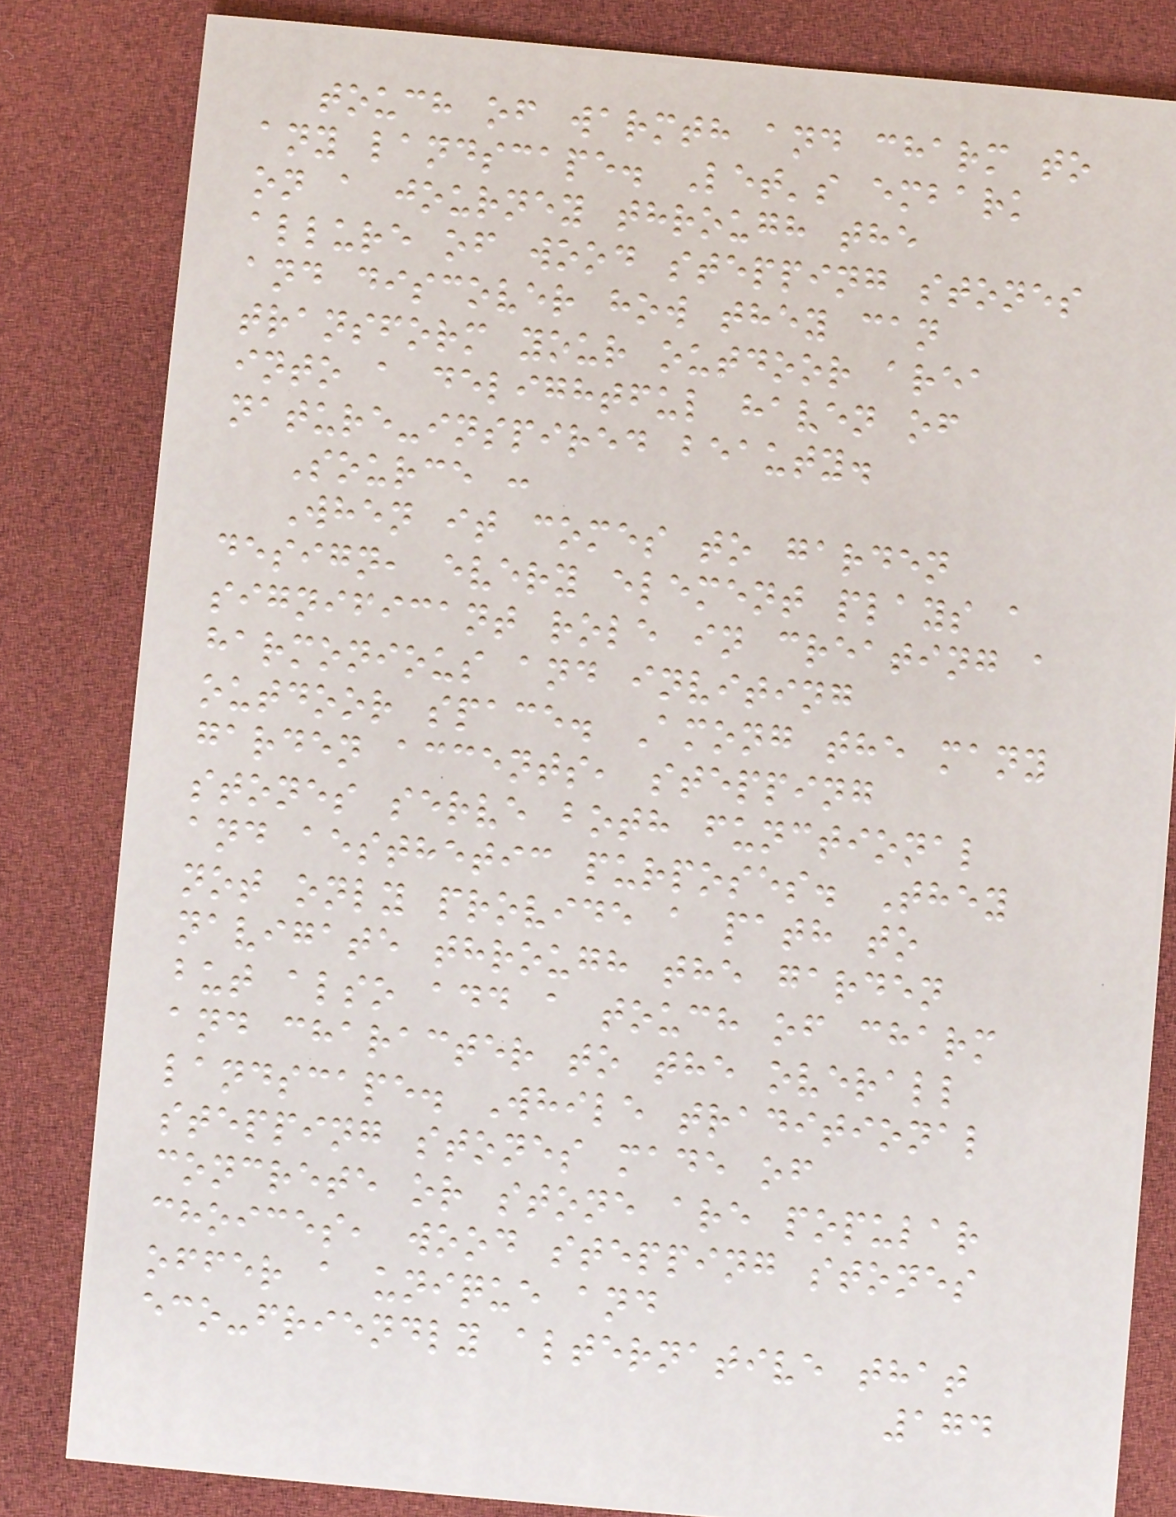touch of warmth and charm to
any landscape. Let's embark
on a journey through the
allure of wood stepping stones
and discover how they can
transform your outdoor area
into a delightful haven of
nature-inspired beauty.
Source :
When it comes to garden
design, every element plays a
significant role in creating a
harmonious and inviting
outdoor space. Among the many
garden accents, stepping
stones serve both functional
and aesthetic purposes. They
not only provide a path to
navigate through the garden
but also add a touch of charm
and character to the overall
landscape. While traditional
stepping stones made of
concrete or stone are popular
choices, wood stepping stones
offer a unique and
eco-friendly alternative that
174
